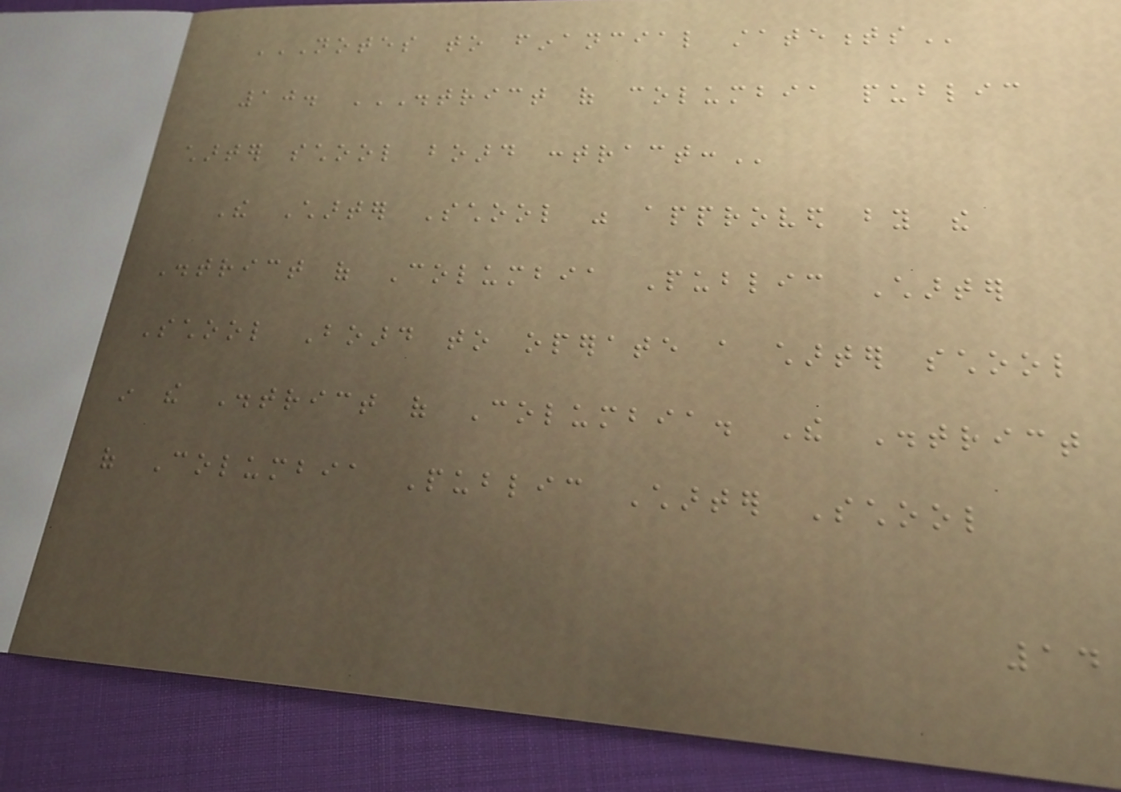NOTES TO FINANCIAL STATEMENTS
10. DISTRICT OF COLUMBIA PUBLIC
CHARTER SCHOOL BOARD CONTRACT:
The Charter School was approved by the
District of Columbia Public Charter
School Board to operate a charter school
in the District of Columbia. The District
of Columbia Public Charter School
14
